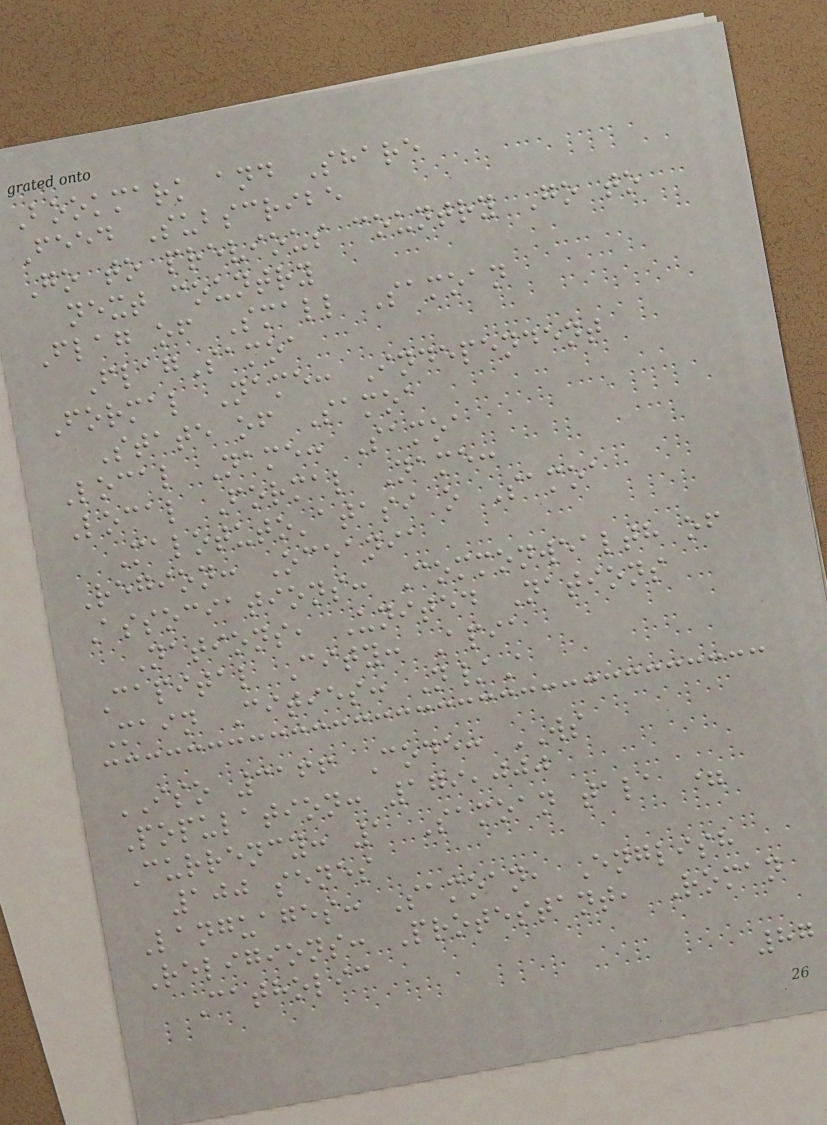Bookmark and Share
Feed Subscribe
Go to previous country Go to
next country
Flag of Small Samoan
FlagSamoa
Formal Name: Independent
State of Samoa
Local Name: Samoa
Local Formal Name:
Malotuto'atasi o Samoa
Region: Oceania
Associations: Commonwealth of
Nations, United Nations
Capital City: Apia
Main Cities: N/A
ISO 3166 Code: WS
Population: 179,000
Currency: 1 Samoan tala =
100 senes
Languages: Samoan, English
Religions: Protestant, Roman
Catholic
87
